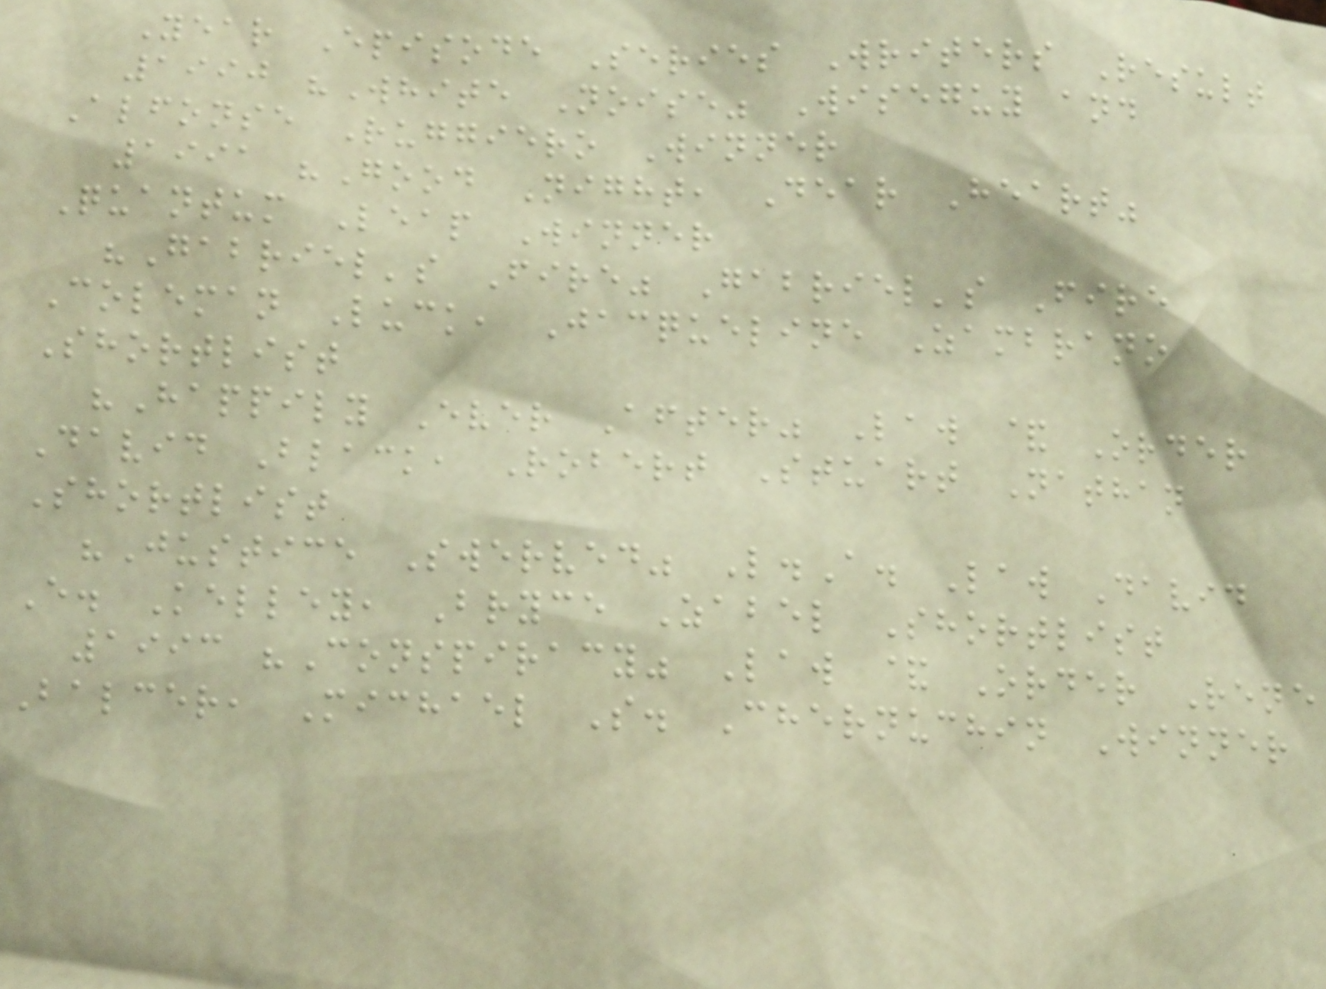Year Episode Series Writers Result
1990 "White Noise" Wiseguy and
Alfonse Ruggiero Winner
1991 "Good Night, Dear Heart"
Quantum Leap Winner
"Gabriel's Fire" Gabriel's Fire
Coleman Luck, Jacqueline Zambrano
Shortlist
"Happily Ever After" Law & Order
David Black, Robert Stuart Nathan
Shortlist
"Justice Swerved" L.A. Law David
E. Kelley, Bryce Zabel Shortlist
1993 "Conspiracy" Law & Order Rene
Balcer, Michael S. Chernuchin Winner
